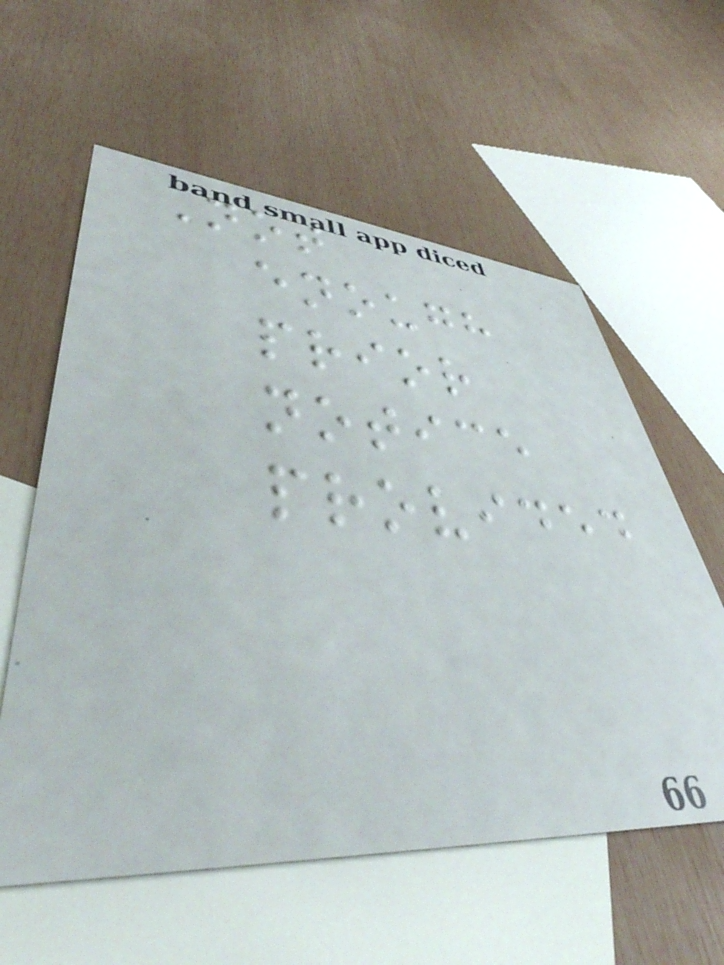Not
enough
prior
notice
provided
